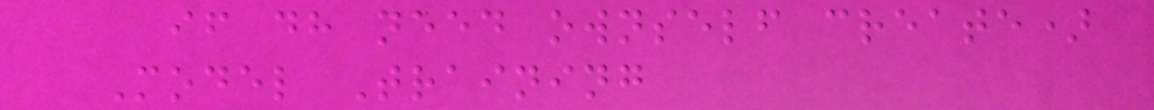if dh need ownself create)
Model Training
